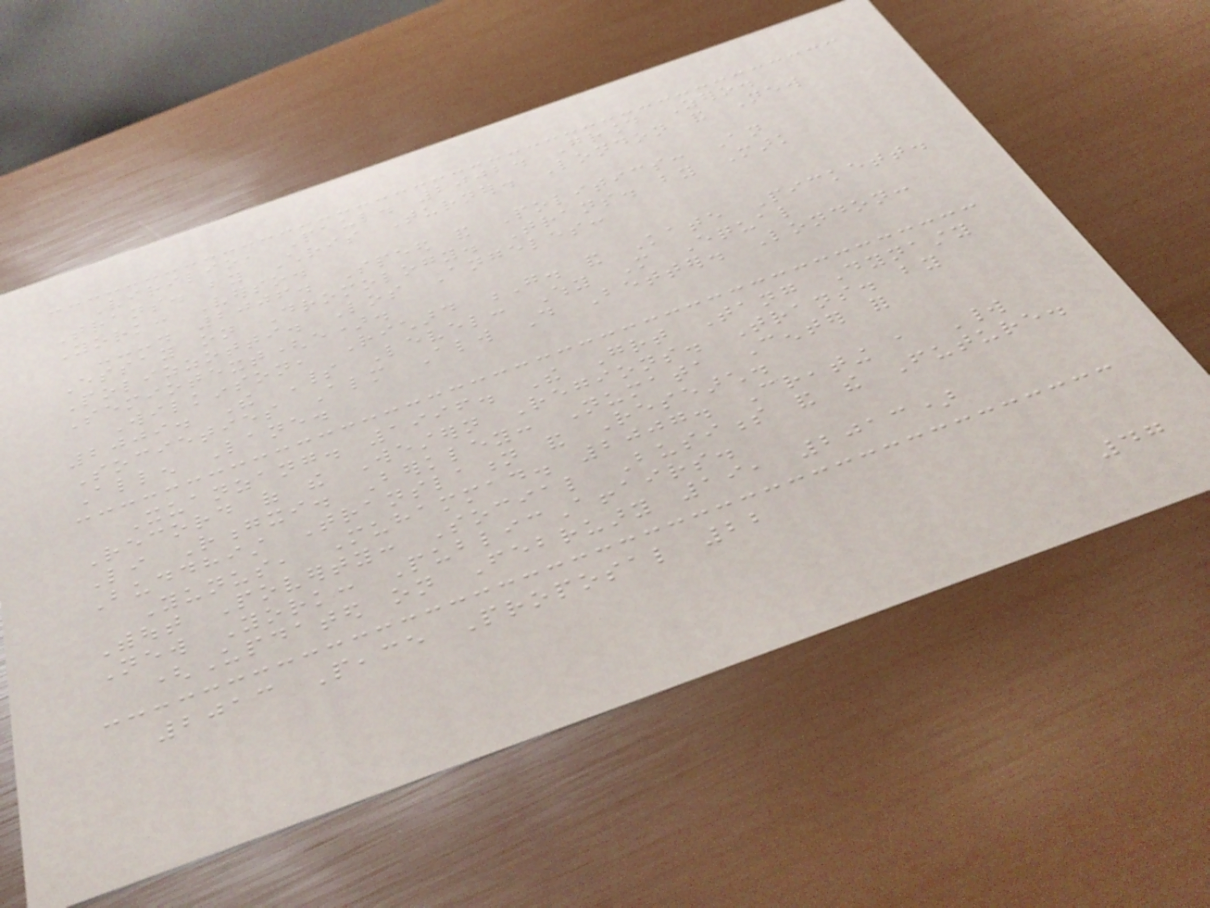Virilio, Paul. 2002. Ground Zero.
Trans. by Chris Turner. London and New
York: Verso.
---. 2006. Speed and Politics: An
Essay on Dromology. Trans. by Mark
Polizzotti. Los Angeles:
Semiotext(e).
Wilkinson, Richard G. and Kate Pickett.
2009. The Spirit Level: Why More Equal
Societies Almost Always Do Better. London:
Allen Lane.
Xuanzang. 1996. The Great Tang Dynasty
Record of the Western Regions. Trans. by
Li Rongxi. Berkley: Numata Center for
Buddhist Translation and Research.
Yunus, Muhammad. 2007. Creating a World
Without Poverty: Social Business and the Future.
New York: PublicAffairs.
(Updated on February 19, 2013)
2013 Peace Proposal 22
47
